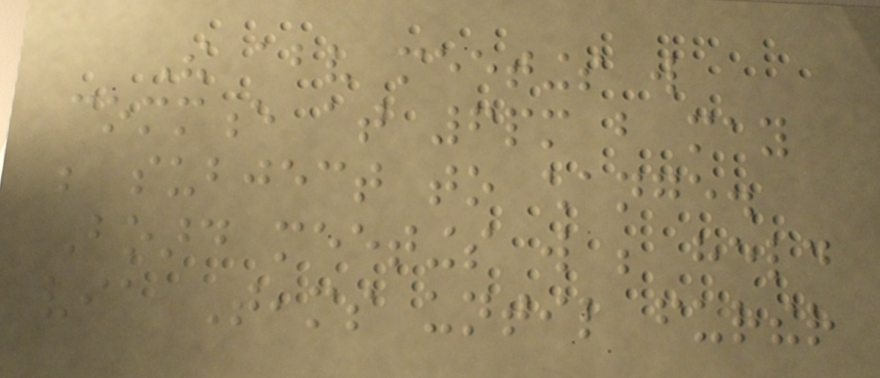The above meetings will
commence at 6pm but may
be subject to change.
Board meetings will be held
via Teams until further
